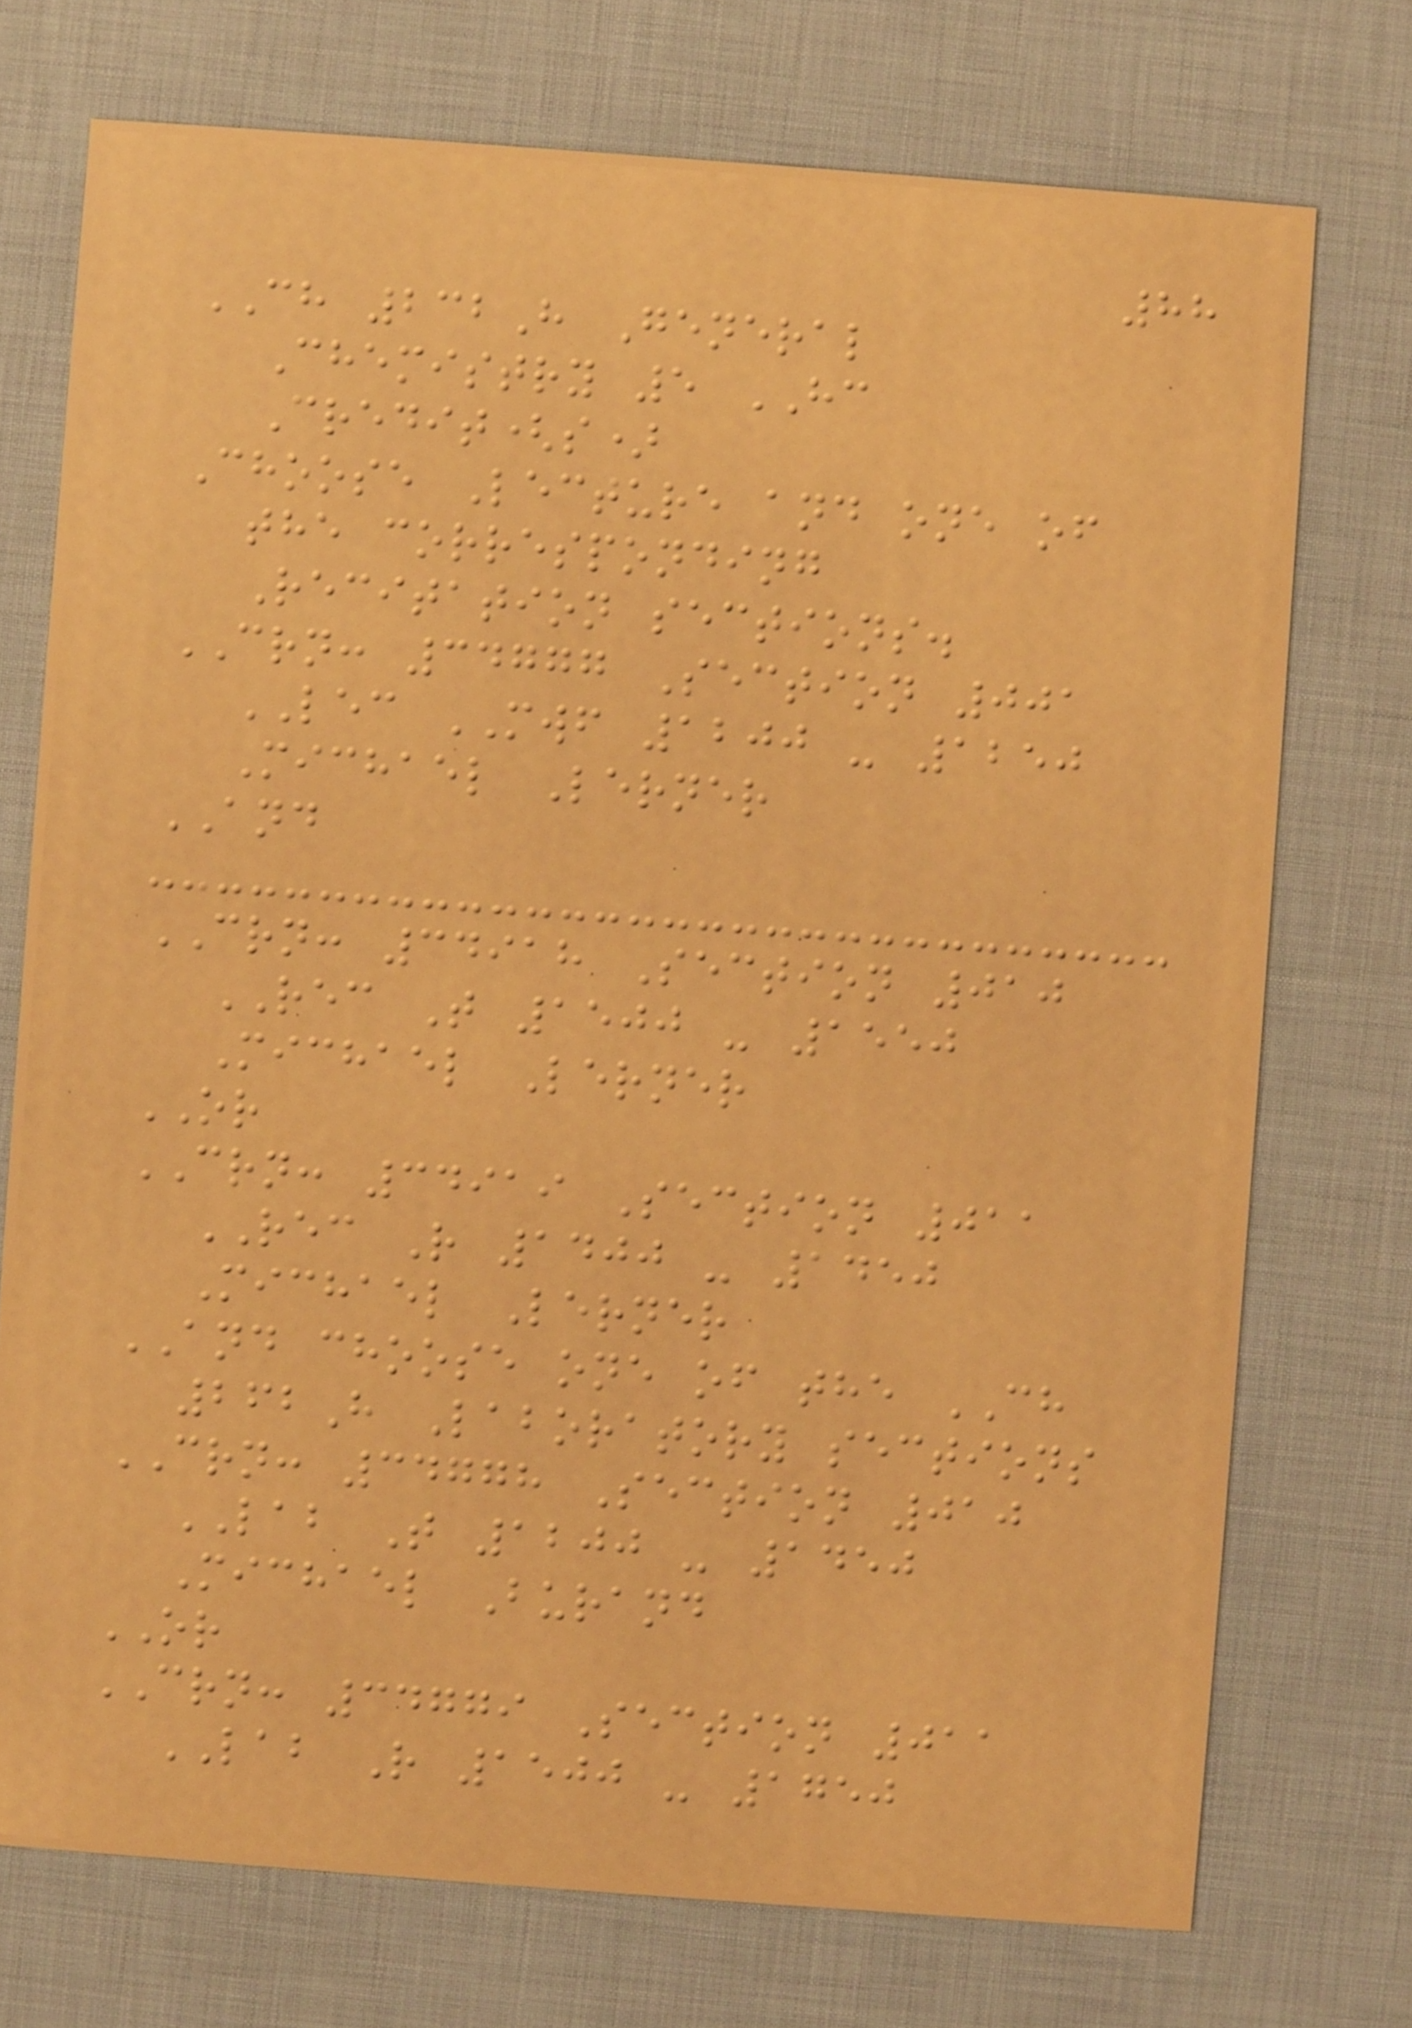88
CH 232H General
Chemistry 5 HC
Credit(s)
Choose Lecture and one of
the corresponding
Recitation sections.
CRN: 34777 Section 001
LEC MWF 1200 - 1250
Michael Lerner
AND
CRN: 34918 Section 010
REC T 1500 - 1550
Michael Lerner
OR
CRN: 34919 Section 011
REC R 1400 - 1450
Michael Lerner
AND choose one of the CH
262H Laboratory sections
CRN: 34778 Section 010
LAB T 1200 - 1450
Michael Burand
OR
CRN: 34779 Section 011
LAB R 1500 - 1750
